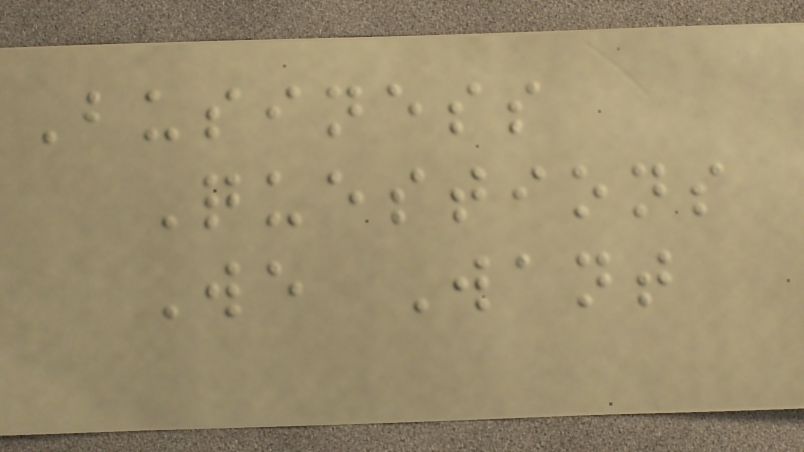Business
Questions
We Want
